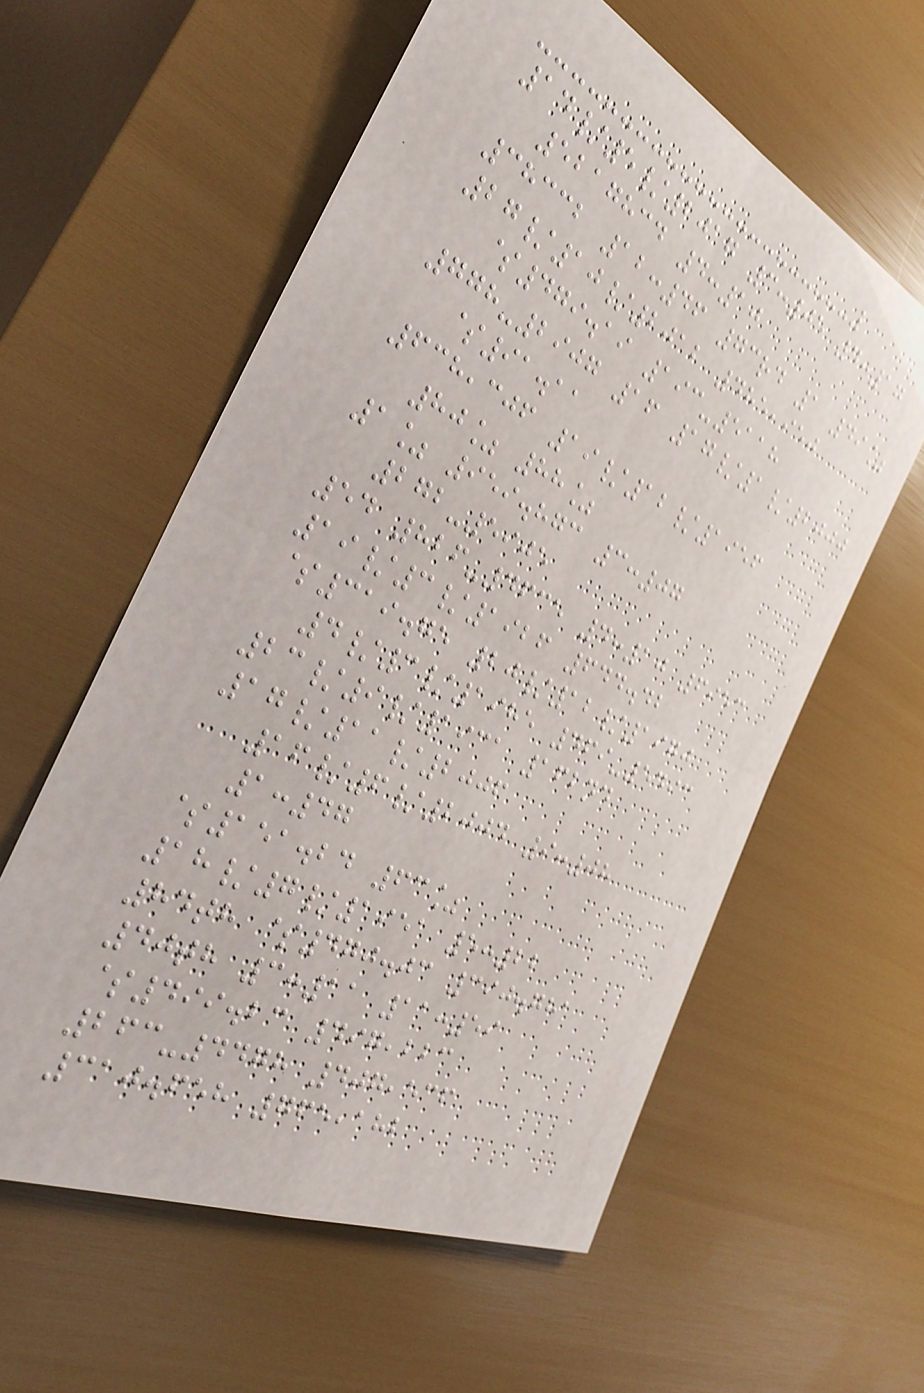14/5/2017 3:05 4:17
5217834 4:10
38332 12:46 73rd 1 49%
27/10/2012 485,950
$479.19 193-5118
778-2907 16 17/1/2000
$91.11
638,306 19/12/1956
80% 88%
1% 959.873 3:07
272-5905
54 826-4635 4:10 6953
19/3/1926 644.42
$319.75 20/12/1970
4/3/1985 469-5493
23/9/1931 162nd
17/11/2006
16/6/2004 9:08
1:47
$151.24 63%
18/7/1951 5:22
84th $470.03 390.781
40th 3:11 11:59
$499.23 497,223
263-4478 407,536
310.658 765,182
